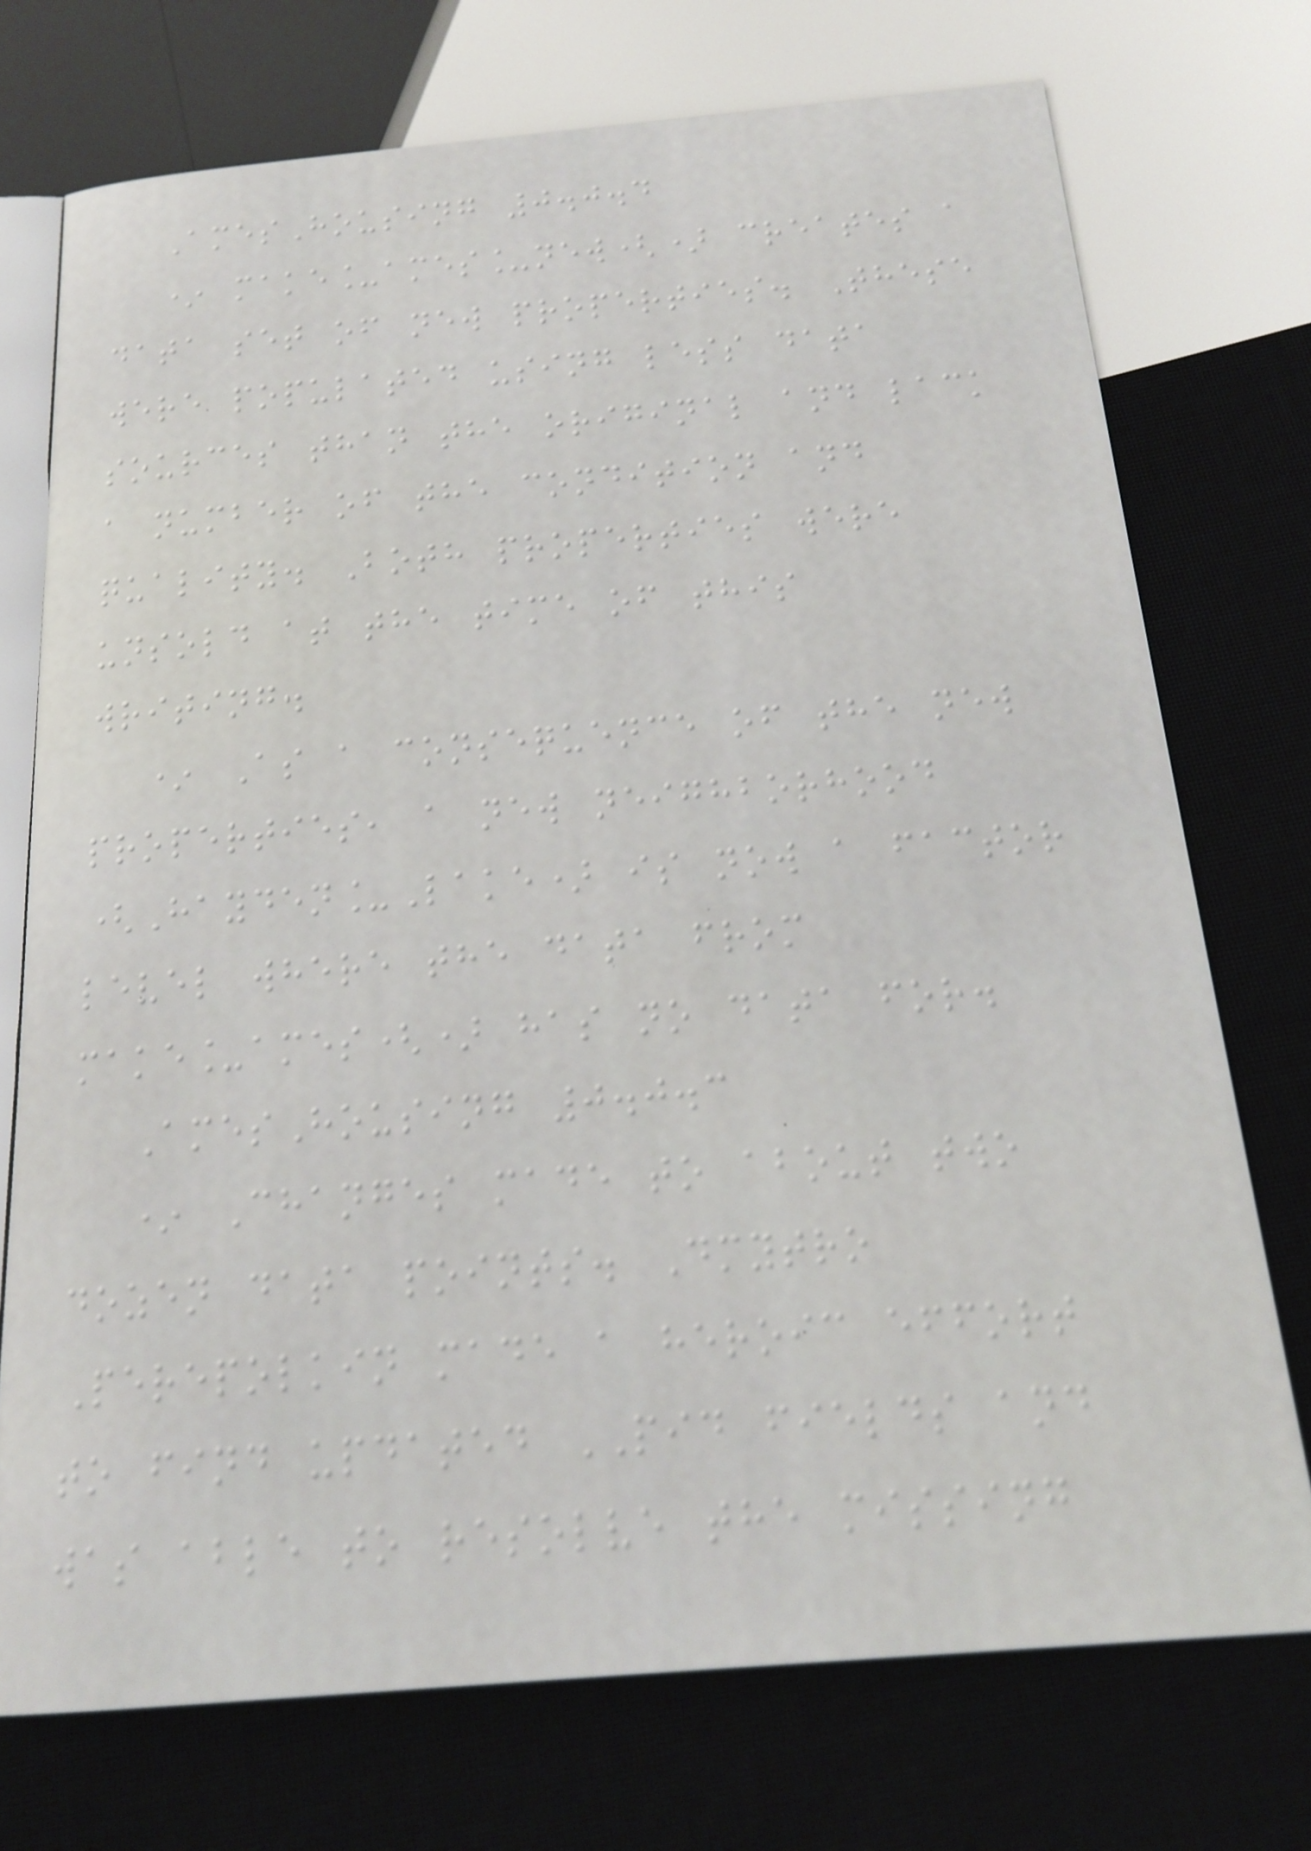AmesHousing 0.0.4
* make_ames_new() creates a
data set of new properties. These
were populated using less data
sources than the original and lack
a number of the condition and
quality. Both properties were
unsold at the time of this
writing.
* As a consequence of the new
properties, a new neighborhood
(Hayden_Lake) is now a factor
level where the data from
make_ames() has no data for.
AmesHousing 0.0.3
* Changes made to about two
dozen data points. Dmytro
Perepolkin made a heroic effort
to find updated PID fields and
was able to resolve the missing
